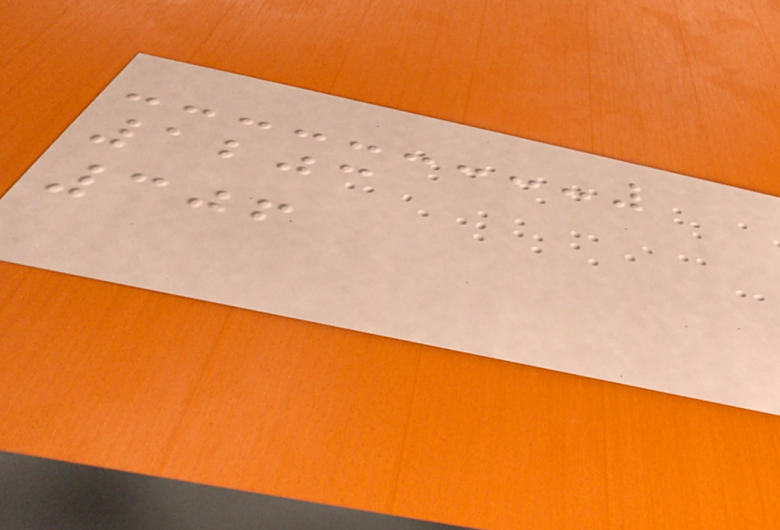1203
306
